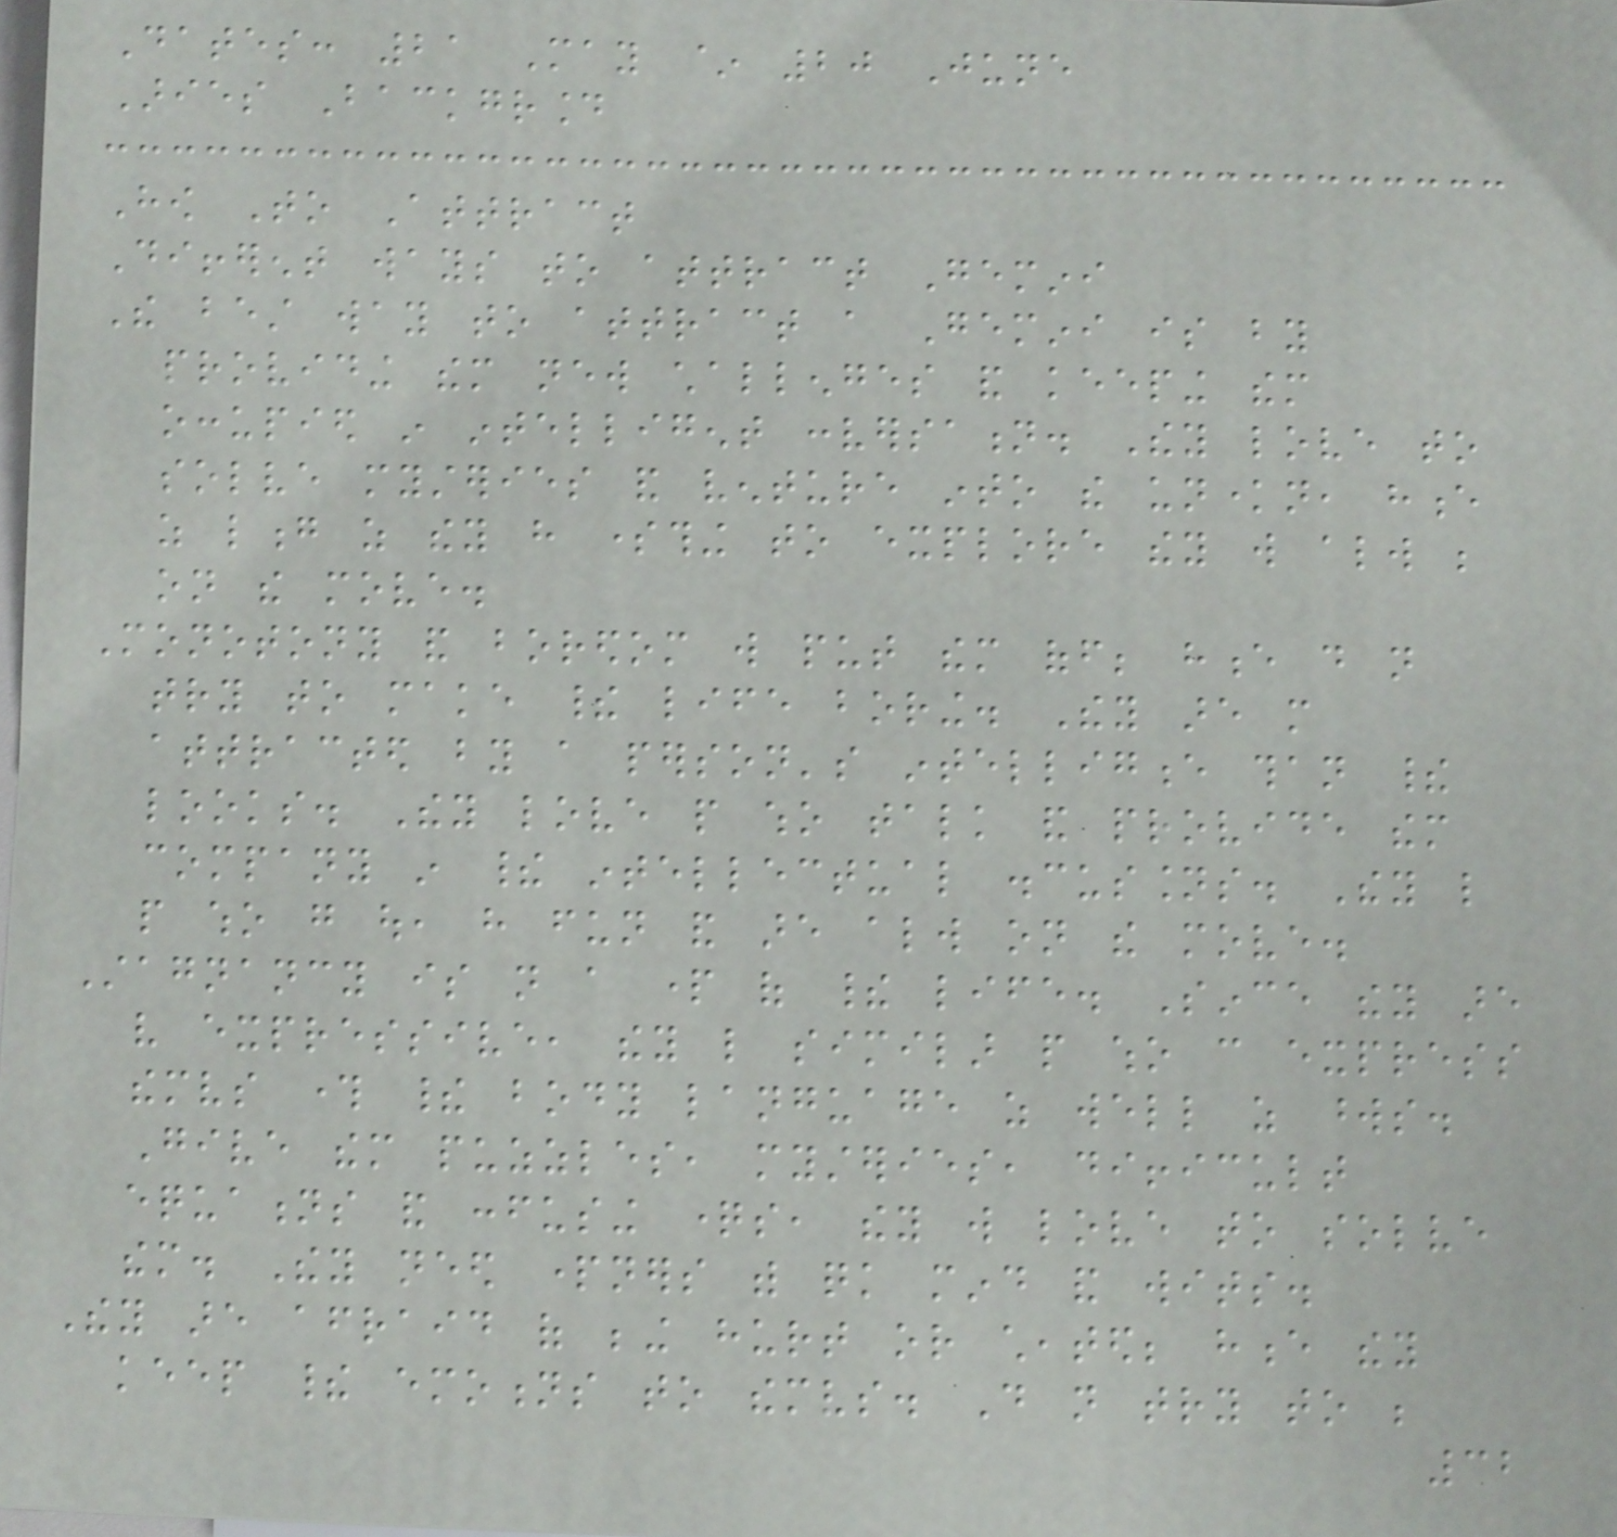Dates: 21 May ~ 20 June
Aries Background
How To Attract
Different ways to attract Gemini
The best way to attract a Gemini is by
providing them new challenges and keeping them
occupied in intelligent conversation. They love to
solve mysteries and venture into the unknown, hence
as long as they have something to explore they will always be
on the move.
Monotony and boredom will put them off; hence do not
try to make their life boring. They are more
attracted by a person's intelligence than their
looks. They love people who talk and provide them
company in their intellectual discussions. They like
people who go out, have fun and are always on the move.
Stagnancy is not a part of their life. Since they are
very expressive, they like similar people who can express
themselves through their body language as well as words.
Give them puzzles, mysteries, difficult
equations and confusing questions, they will love to solve
them. They need partners with quick mind and wits.
They are afraid of being hurt or cheated; hence they
keep their emotions to themselves. Do not try to be
32
